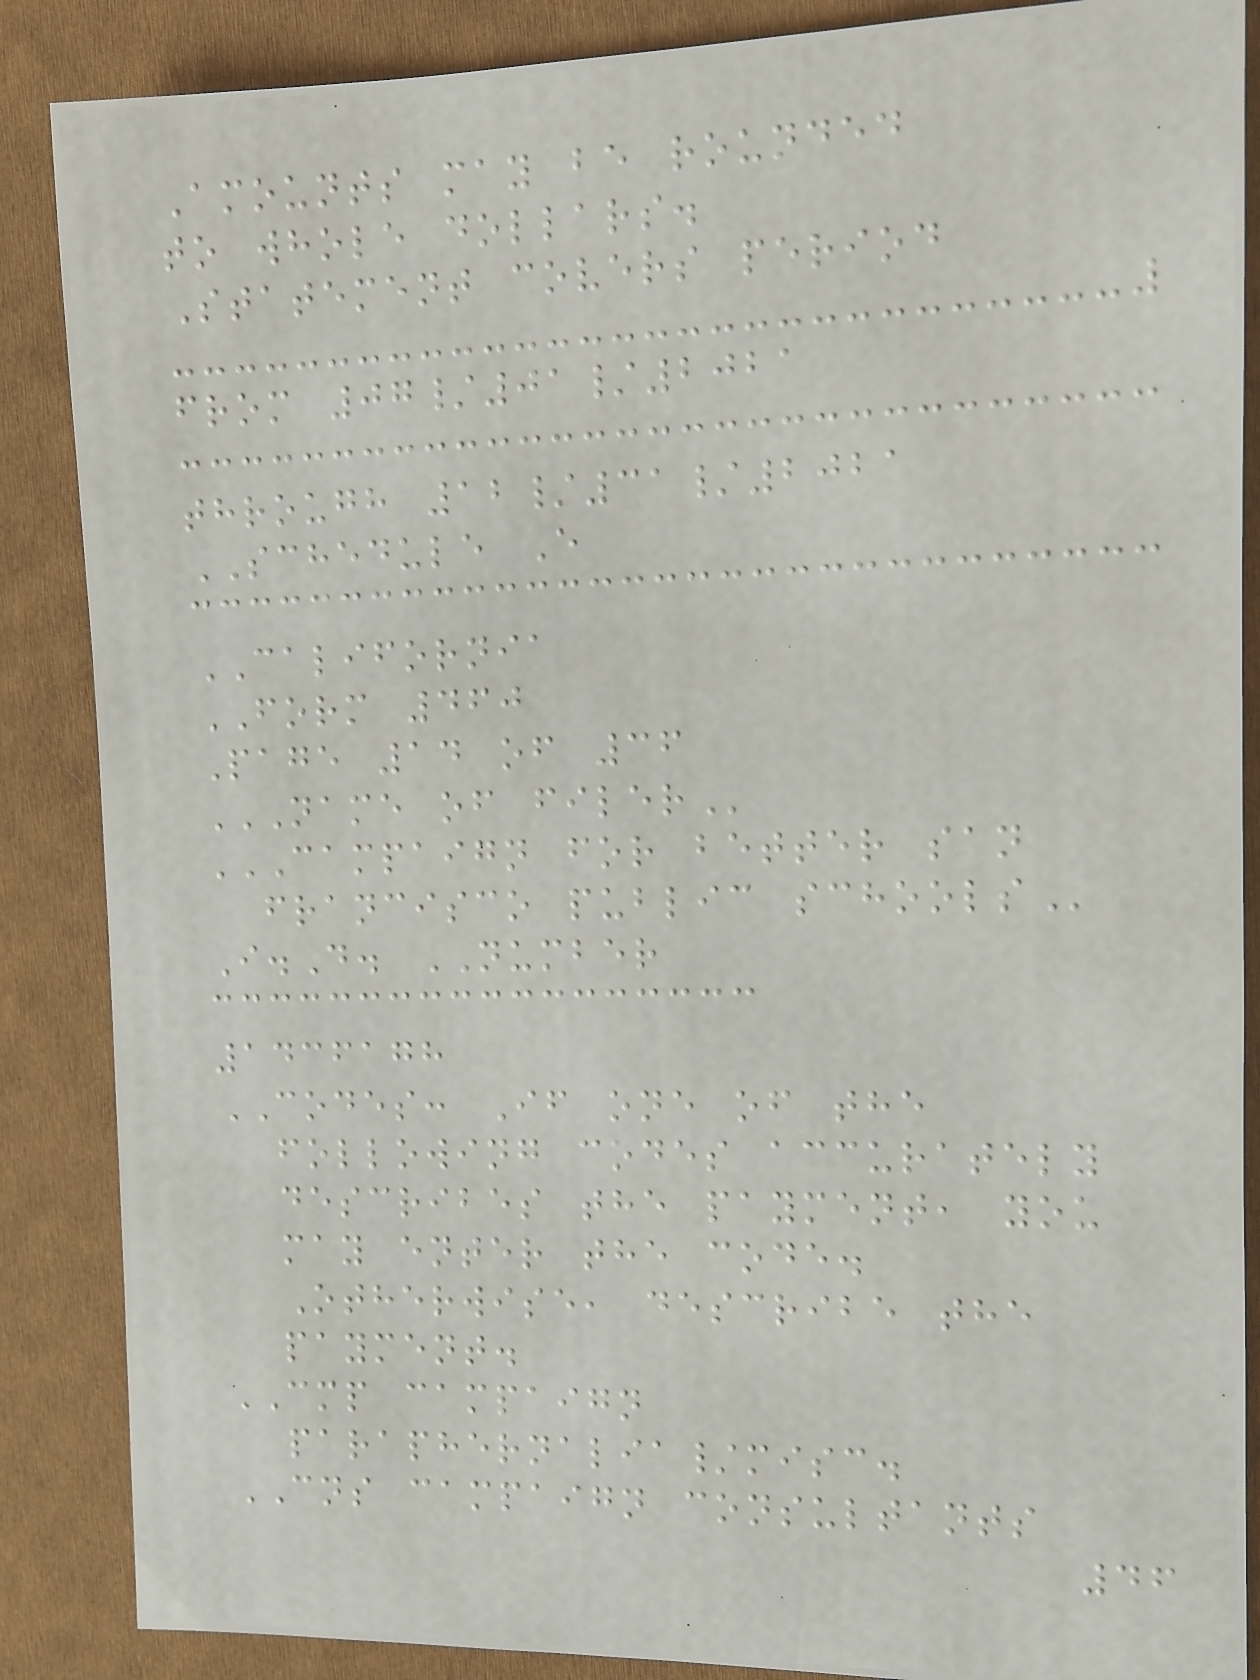Amounts may be rounded
to whole dollars.
Statement covers period
from 07/01/2021
through 12/31/2021
SCHEDULE E
CALIFORNIA
FORM 460
Page 14 of 36
NAME OF FILER
CAMPAIGN FOR BETTER SAN
FRANCISCO PUBLIC SCHOOLS
I.D. NUMBER
1436178
CODES: If one of the
following codes accurately
describes the payment, you
may enter the code.
Otherwise, describe the
payment.
CMP campaign
paraphernalia/misc.
CNS campaign consultants
46
